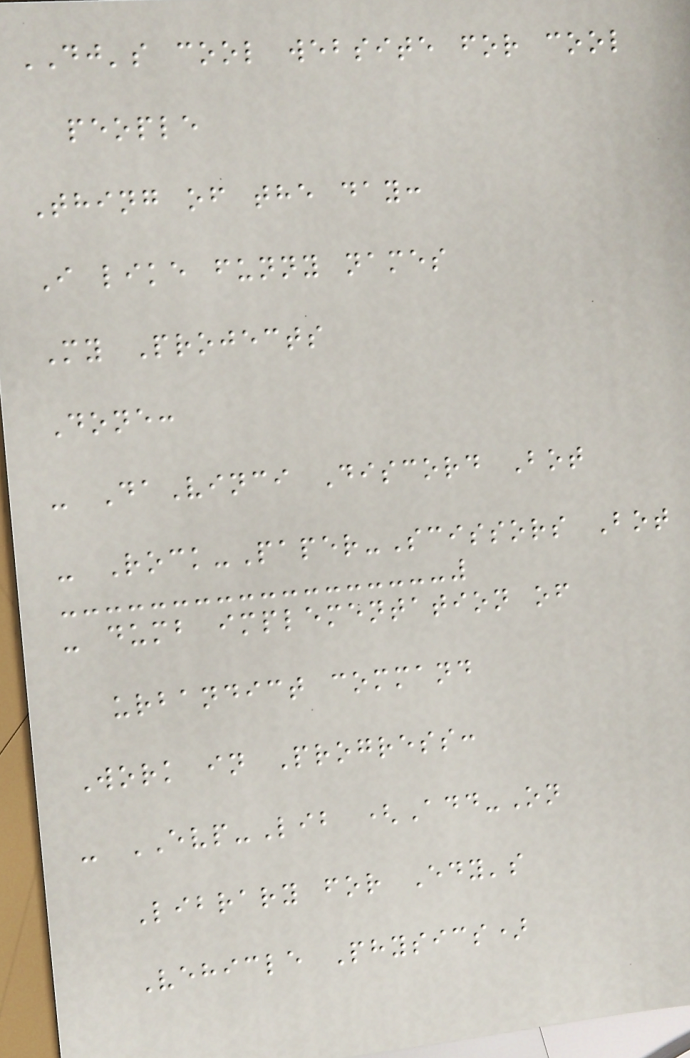DJ's cool website for cool
people
Thing of the day:
I like funny names
My Projects
Done:
- DaVinci Discord Bot
- Rock-Paper-Scissors Bot
- dumb implementation of
urbandict command
Work in Progress:
- EVP-Lib (Add-On
Library for Edy's
Vehicle Physics)
